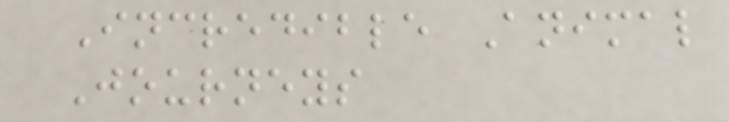Incredible Animal
Journeys
